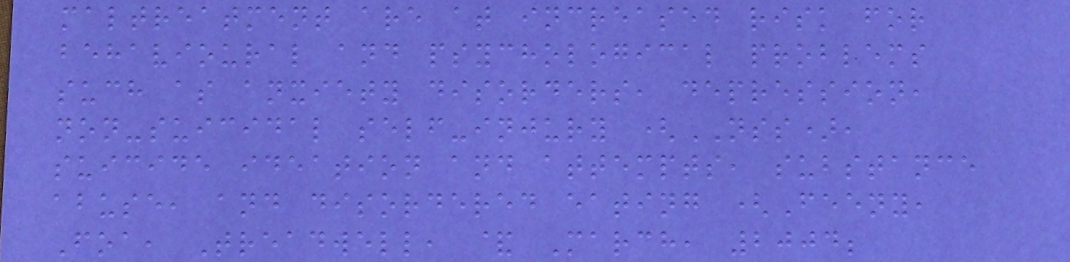maltreatment are at increased risk for
behavioural and psychological problems
such as anxiety disorders, depression,
non-suicidal self-injury (NSS),
suicide ideation and attempts, substance
abuse, and disordered eating (Feeny,
Foa, Treadwell, & March, 2004;
